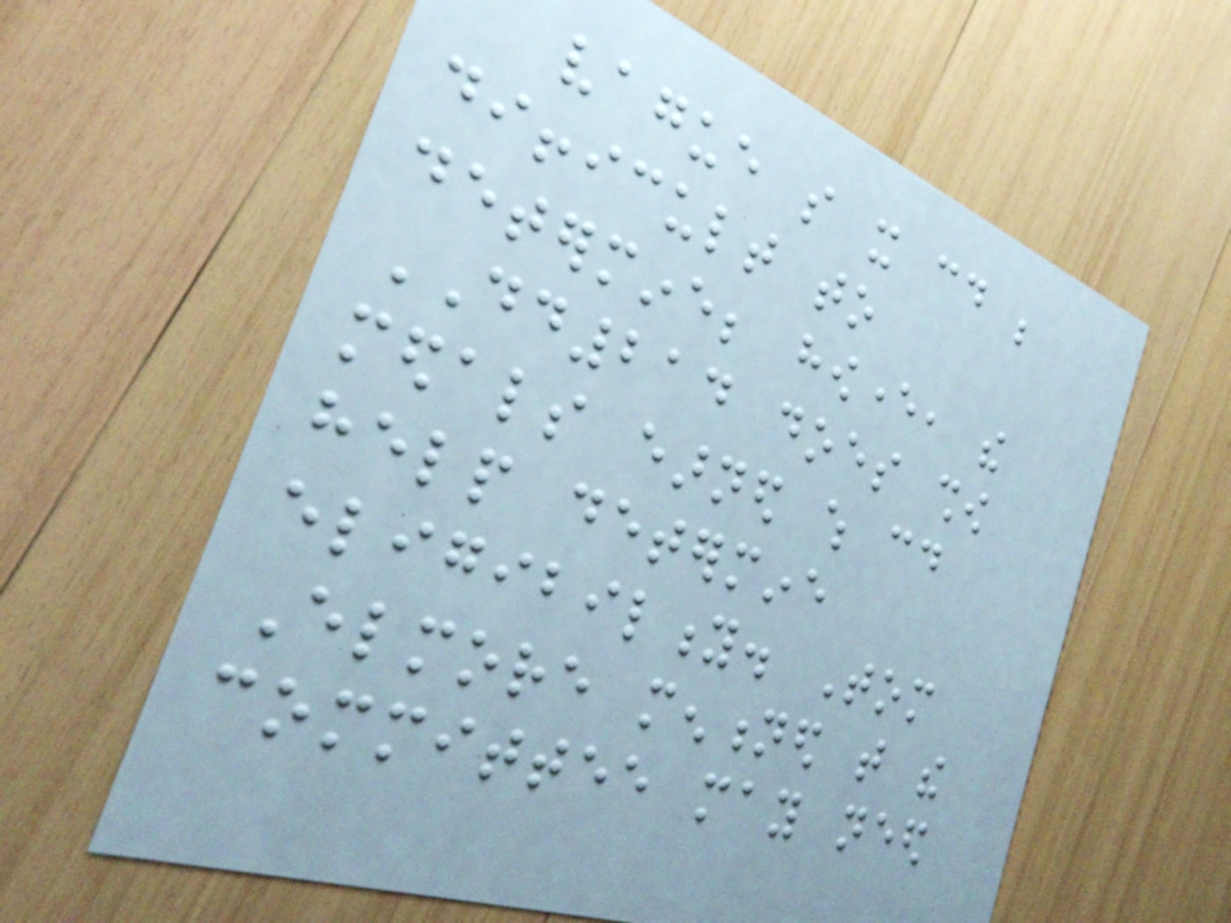vague so it could be
difficult to
determine; however, the
DD214 does show
medals earned which could
help determine
eligibility. Tom
Elmore mentioned that the
committee may need
